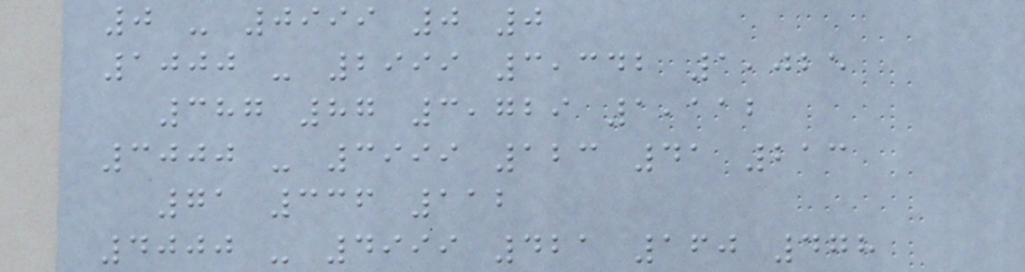0 - 0999 0 0
1000 - 2999 3,342 1,025
387 87 3,729 1,112
3000 - 3999 123 41 213
71 336 112
4000 - 4999 421 160 478
